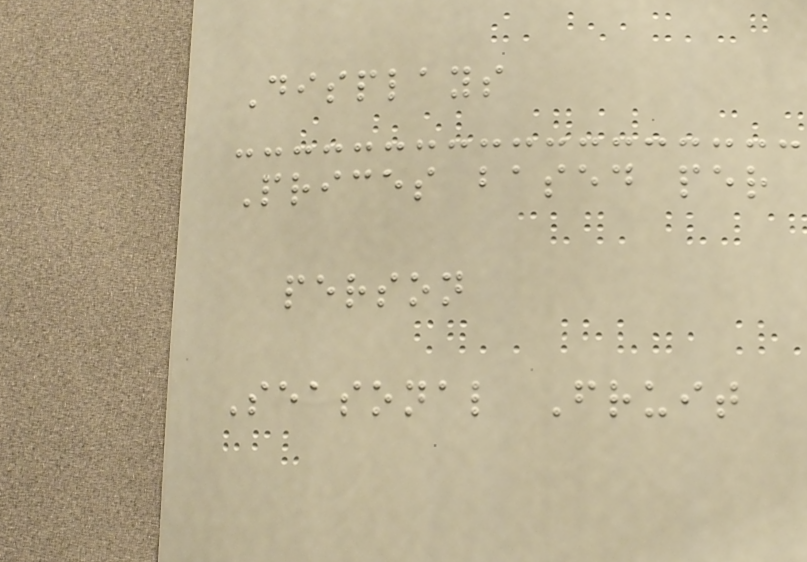Displays
Prices based per
person
Seasonal Fruit
